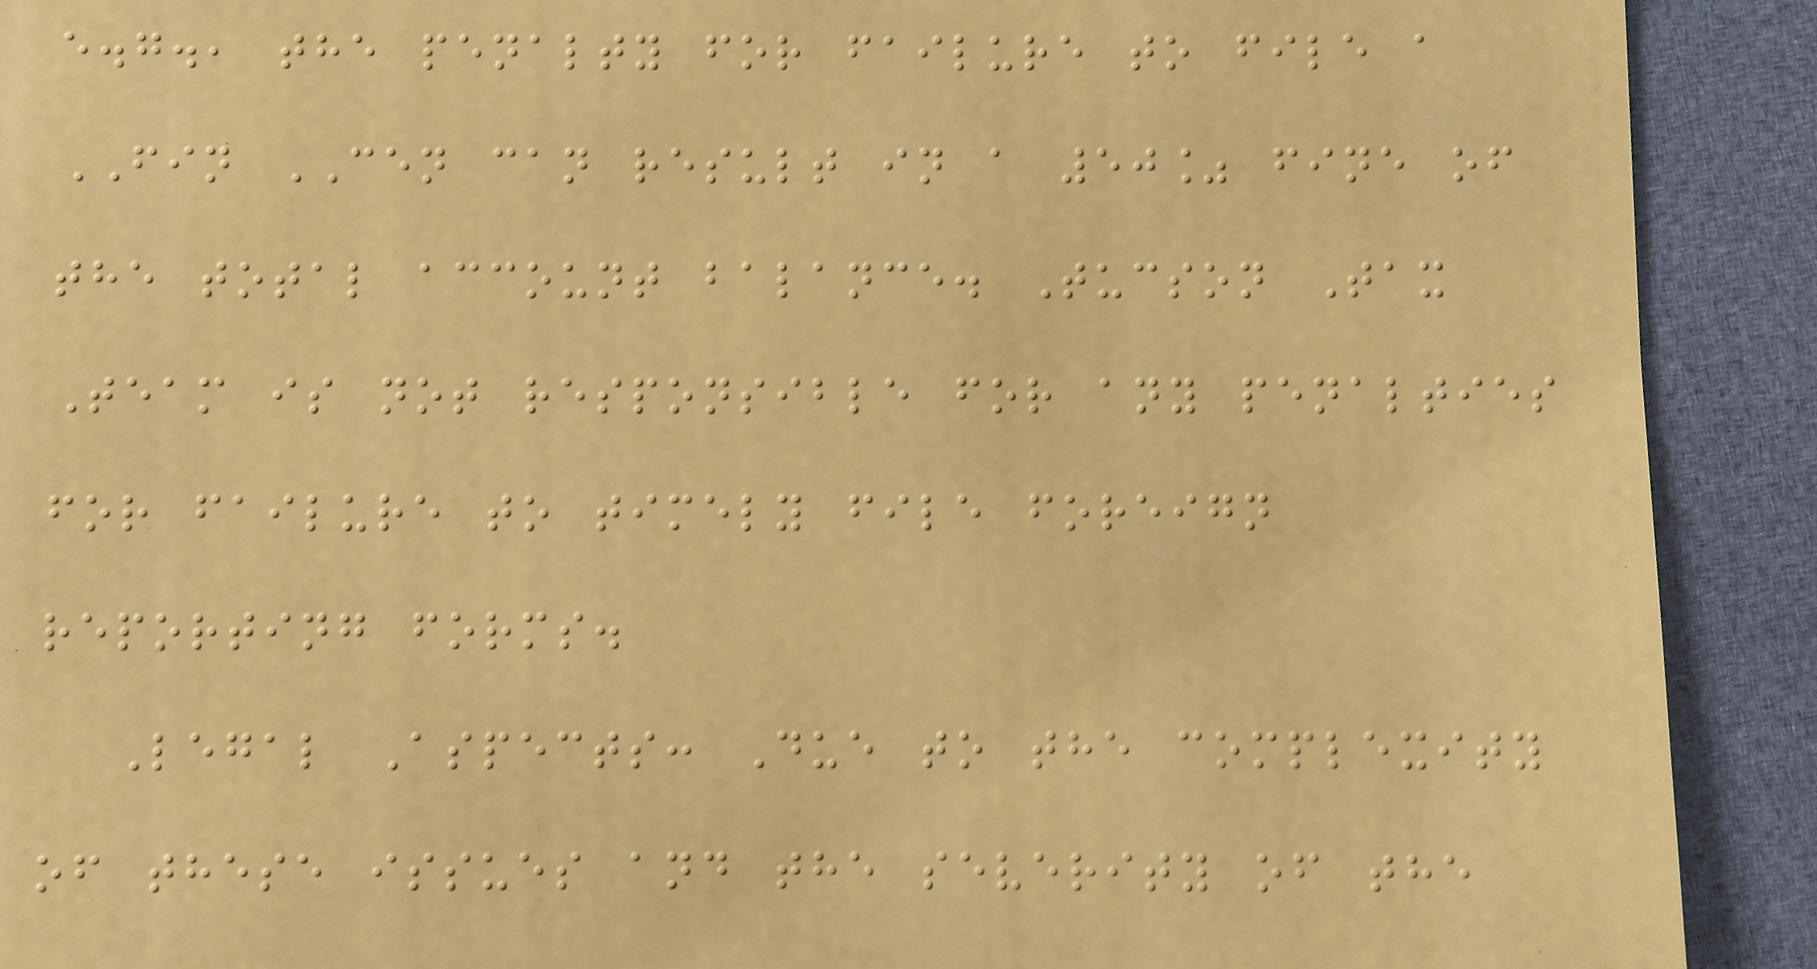e.g., the penalty for failure to file a
FIN CEN can result in a 50% fine of
the total account balance. Tucson Tax
Team is not responsible for any penalties
for failure to timely file foreign
reporting forms.
Legal Aspects: Due to the complexity
of these issues and the severity of the
